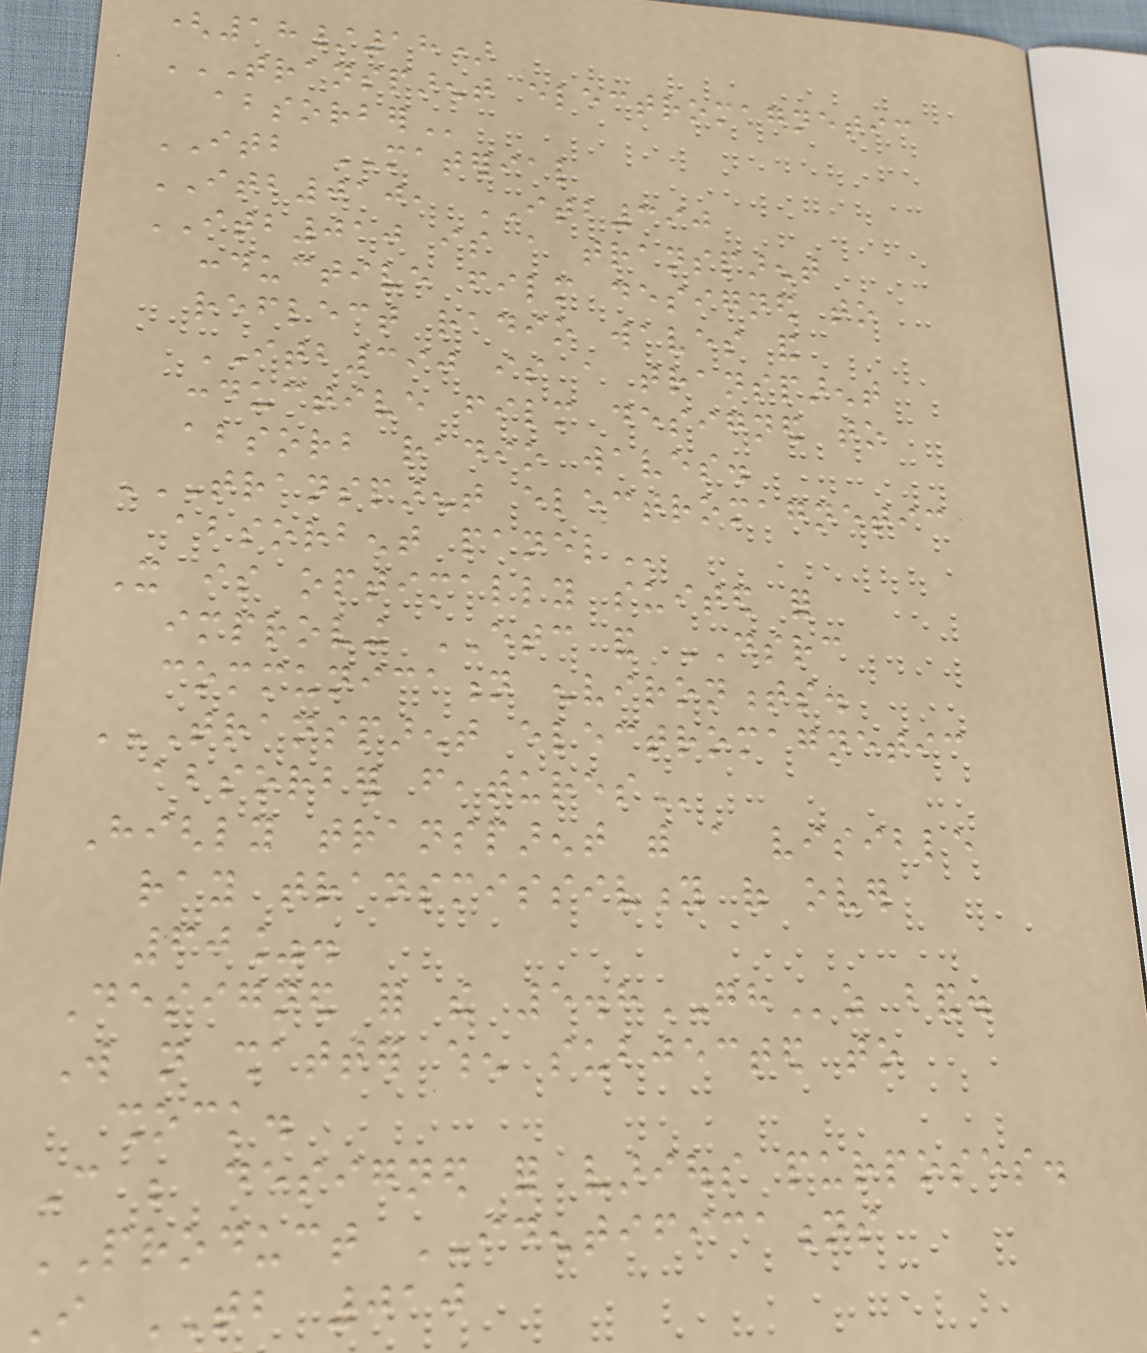(18/18)
TRANSPARENT ELECTROMAGNETIC
ABSORBER
ITB MATERIAL
ITB010, ITB390
ITB010 is a transparent
conductive film designed to
reflect radio waves and
ITB390 is a transparent
conductive film designed to
absorb radio waves.
TRANSPARENT ELECTROMAGNETIC
ABSORBENT PANEL
It is optimally suited for
improving ETC and DSRC
communication environments.
TRANSPARENT ELECTROMAGNETIC
ABSORBER FEATURES
Highly transparent with a visible
ray transmissivity of over
60%.
Designed for the 5.8GHz band.
Will not shatter when subjected to
shock.
Can be designed for various purposes.
PRODUCT IDENTIFICATIONS
I TB 010
